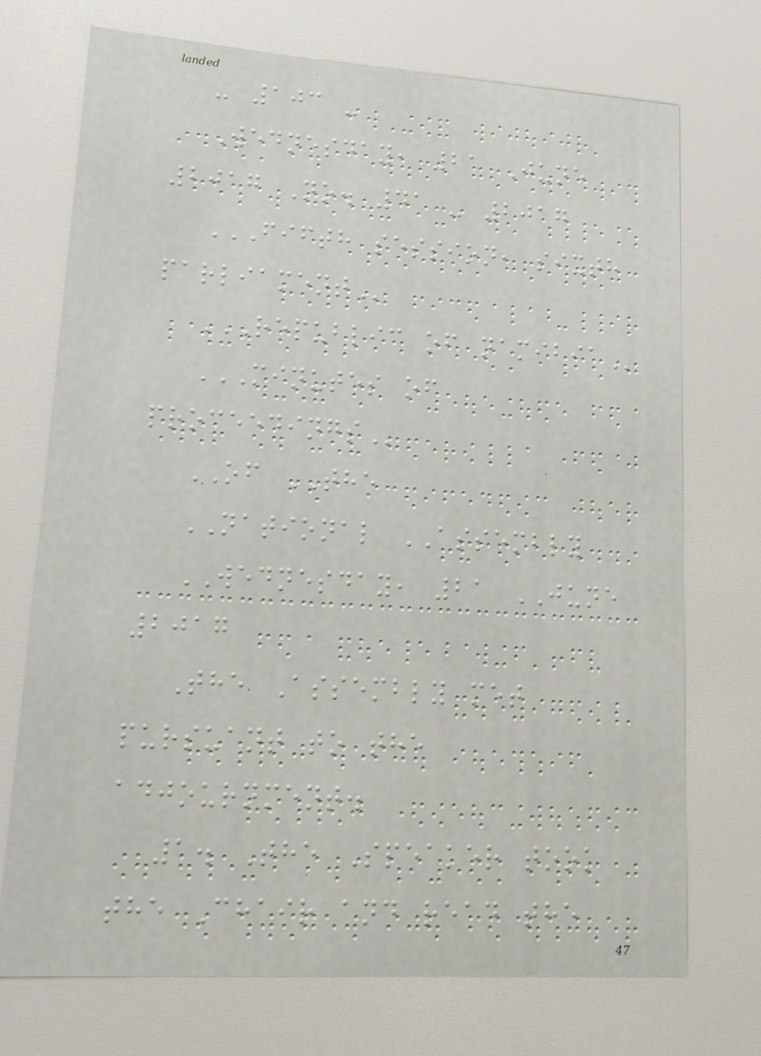- 103 -
Wednesday, 21 June
2017 No. 41 - 2017
FIFTH SESSION, SIXTH
PARLIAMENT
REPUBLIC OF NAMIBIA
MINUTES OF
PROCEEDINGS
OF THE
NATIONAL ASSEMBLY
WEDNESDAY, 21 JUNE
2017
The Assembly met
pursuant to the
adjournment.
1. The Speaker took
the Chair and read the
